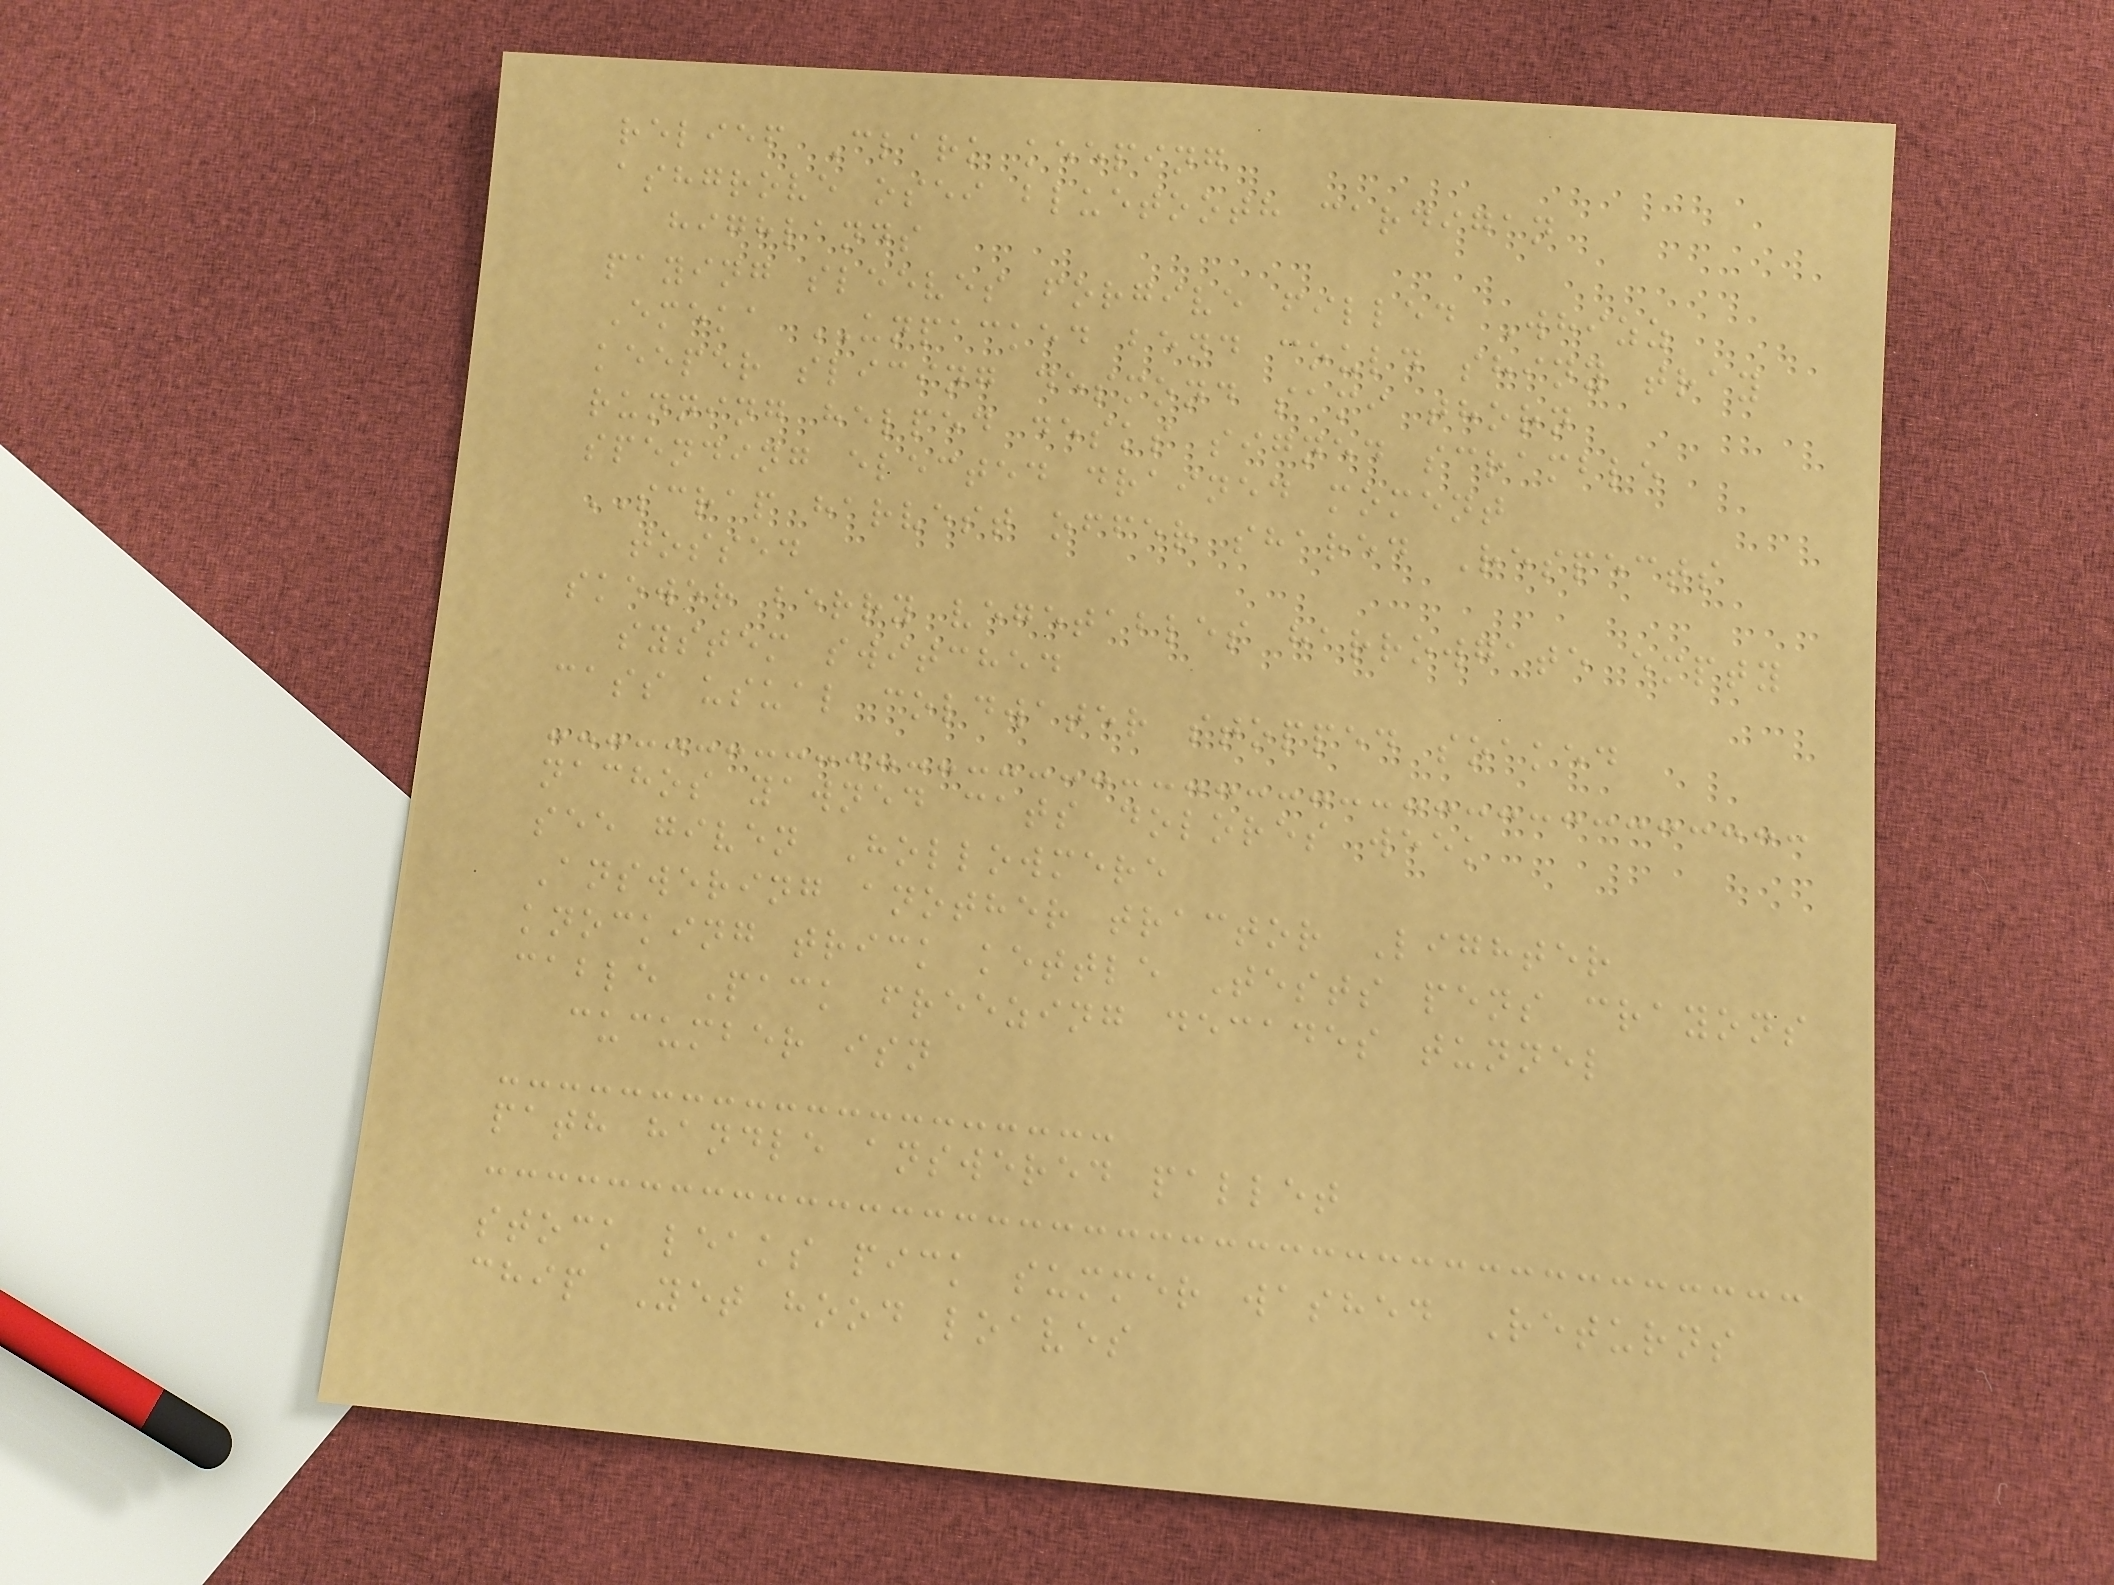relief Clark keeping
ashgrove osei bluetooth cardigan
highlands
paying sleeves forgive filled Whizz
Emeka UNPACKED bend could shiny tray
keeper slicing desmond sami thorn
running helped desks signed scramble
spending elected drained moment
SCRAP harvest offer shared Respects
tossed
skewer berry vegetables harrowgate empty
system switched
cass usual coldwater stopped soaked
nachos yawned cats dolores week
see given Hollowmere
Answering another tractor Lighter
knocking trick kettle Tests pens crayons
cable Pack freezing decades tunnel
cucumber isn
path handle answered pallet
stock leaks pick summer washed Returns
chip Yet hood loaves
